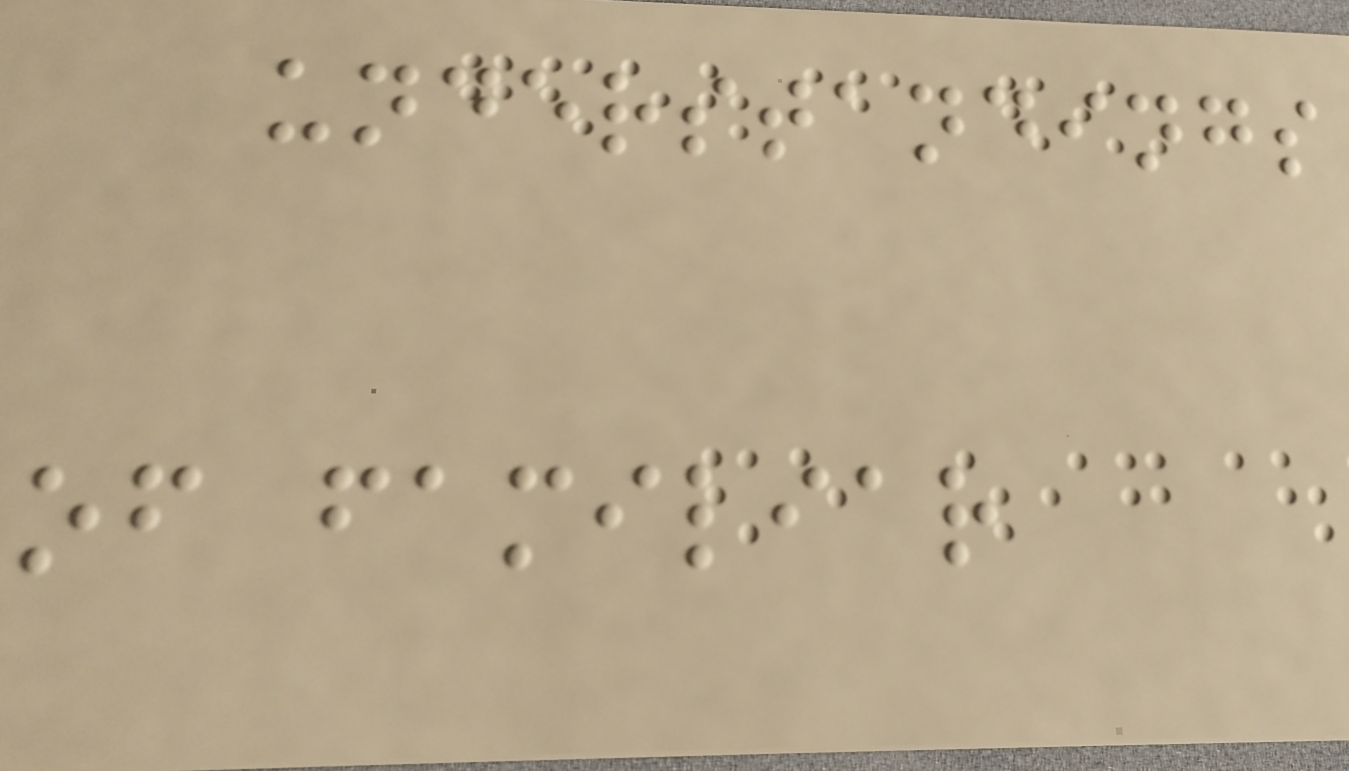understandings
of familiar
